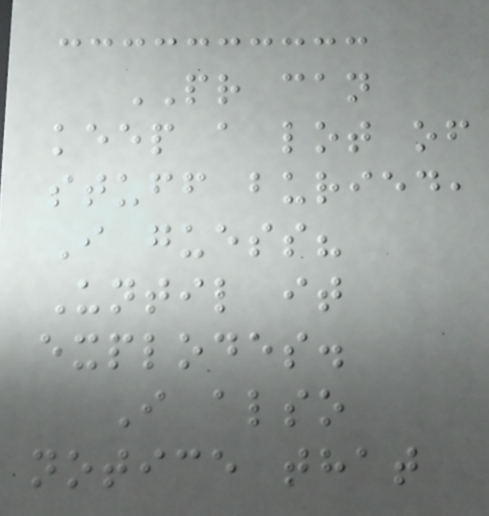PR can
keep a lot of
stuff buried,
I guess?
Until it
explodes.
I also
notice that
